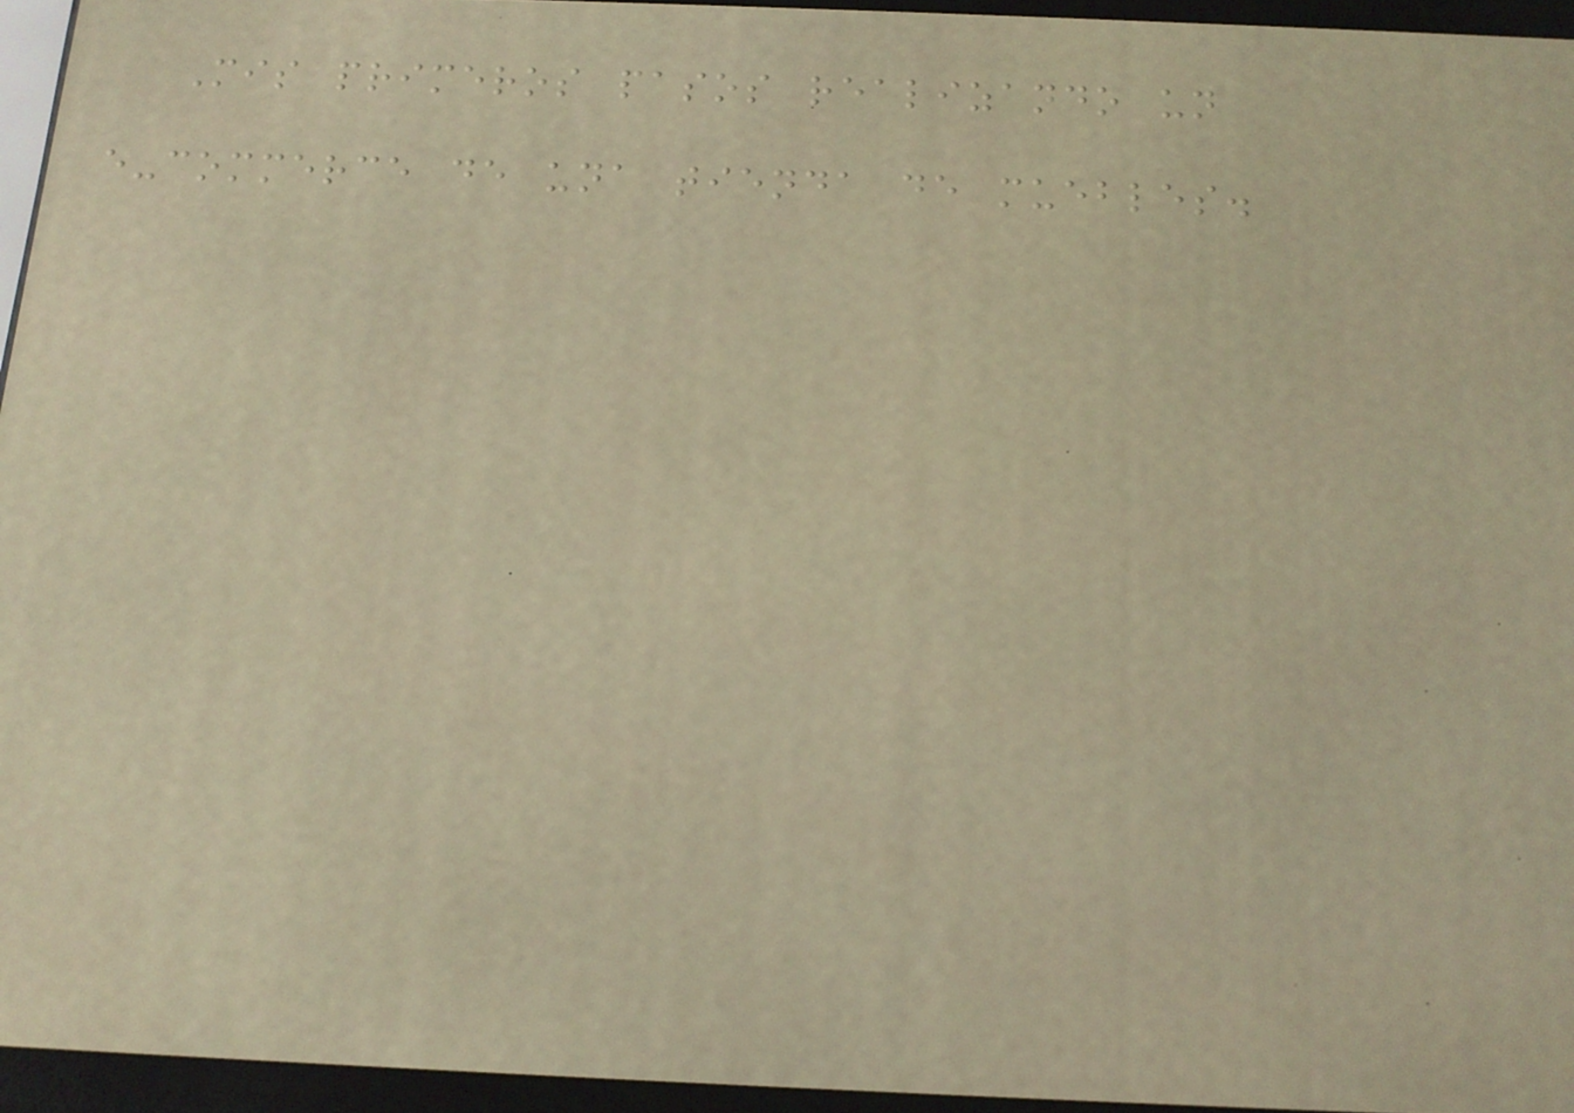Mis primeros pasos realizando un
e-commerce de una tienda de muebles.
